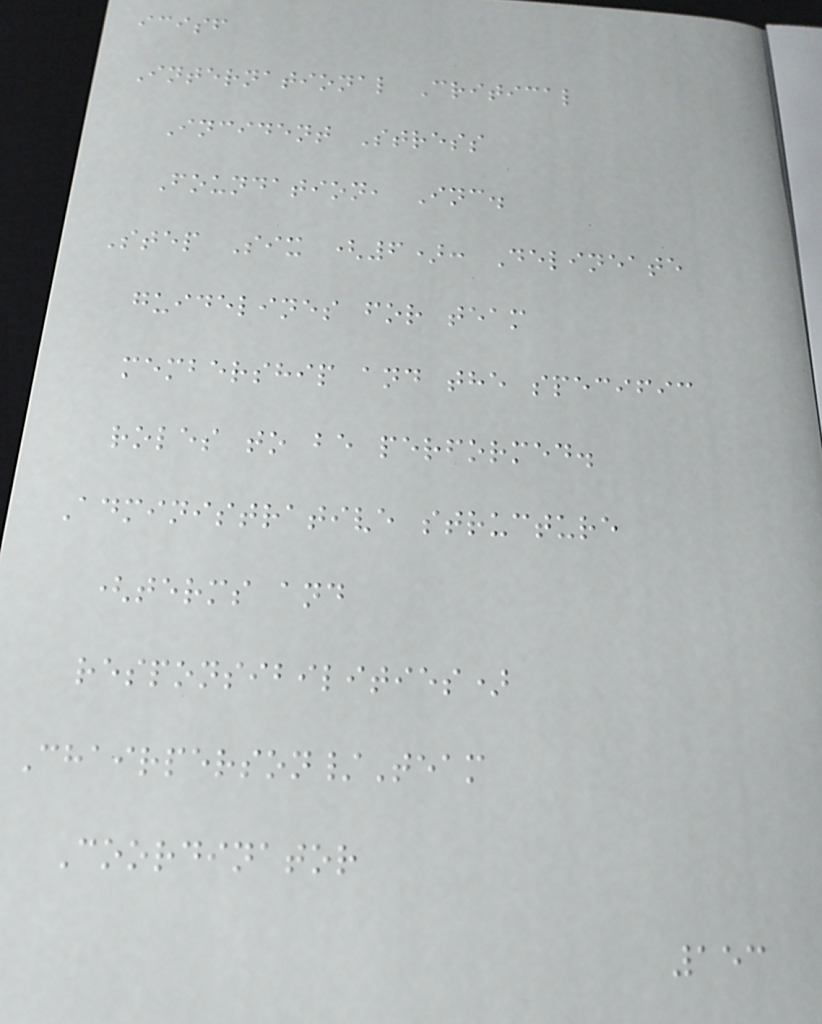icisf
International Critical
Incident Stress
Foundation, Inc.
Step Six (6): Delineate
guidelines for team
membership and the specific
roles to be performed.
Administrative structure
(terms and
responsibilities)
Chairperson/Team
Coordinator
153
